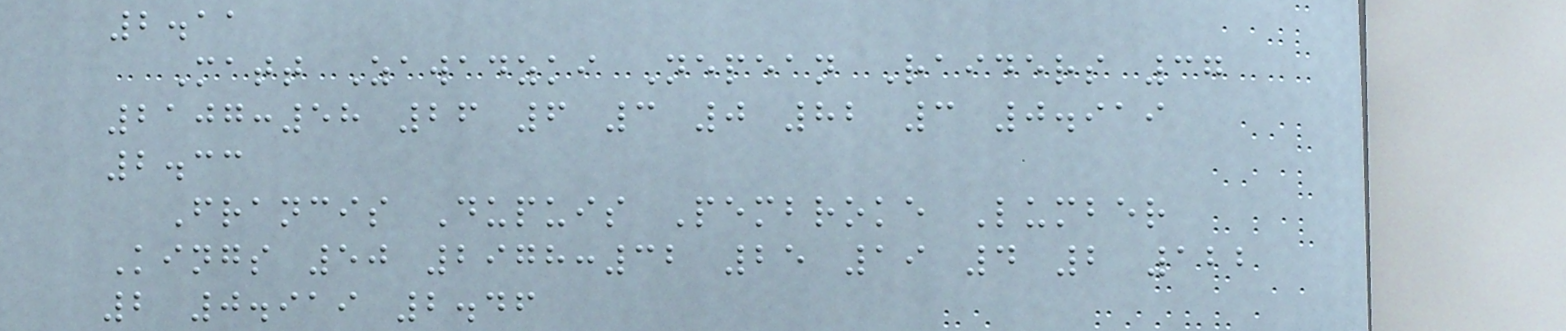2.11
Matt Zawadzki Nepean Raiders 37
2107:58 26 6 3 0 82 3 0.919
2.33
Francis Dupuis Pembroke Lumber
Kings 50 2978:32 25 19 4 2 122
2 0.919 2.46
